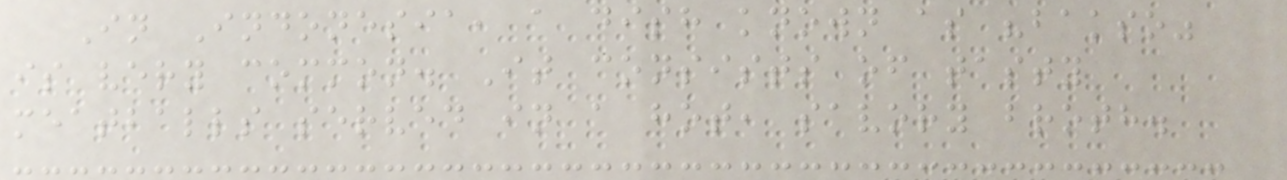In Indonesia, a dish known as "bakso"
is very common. It consists of tasty
meatballs served in a hot, savory broth.
